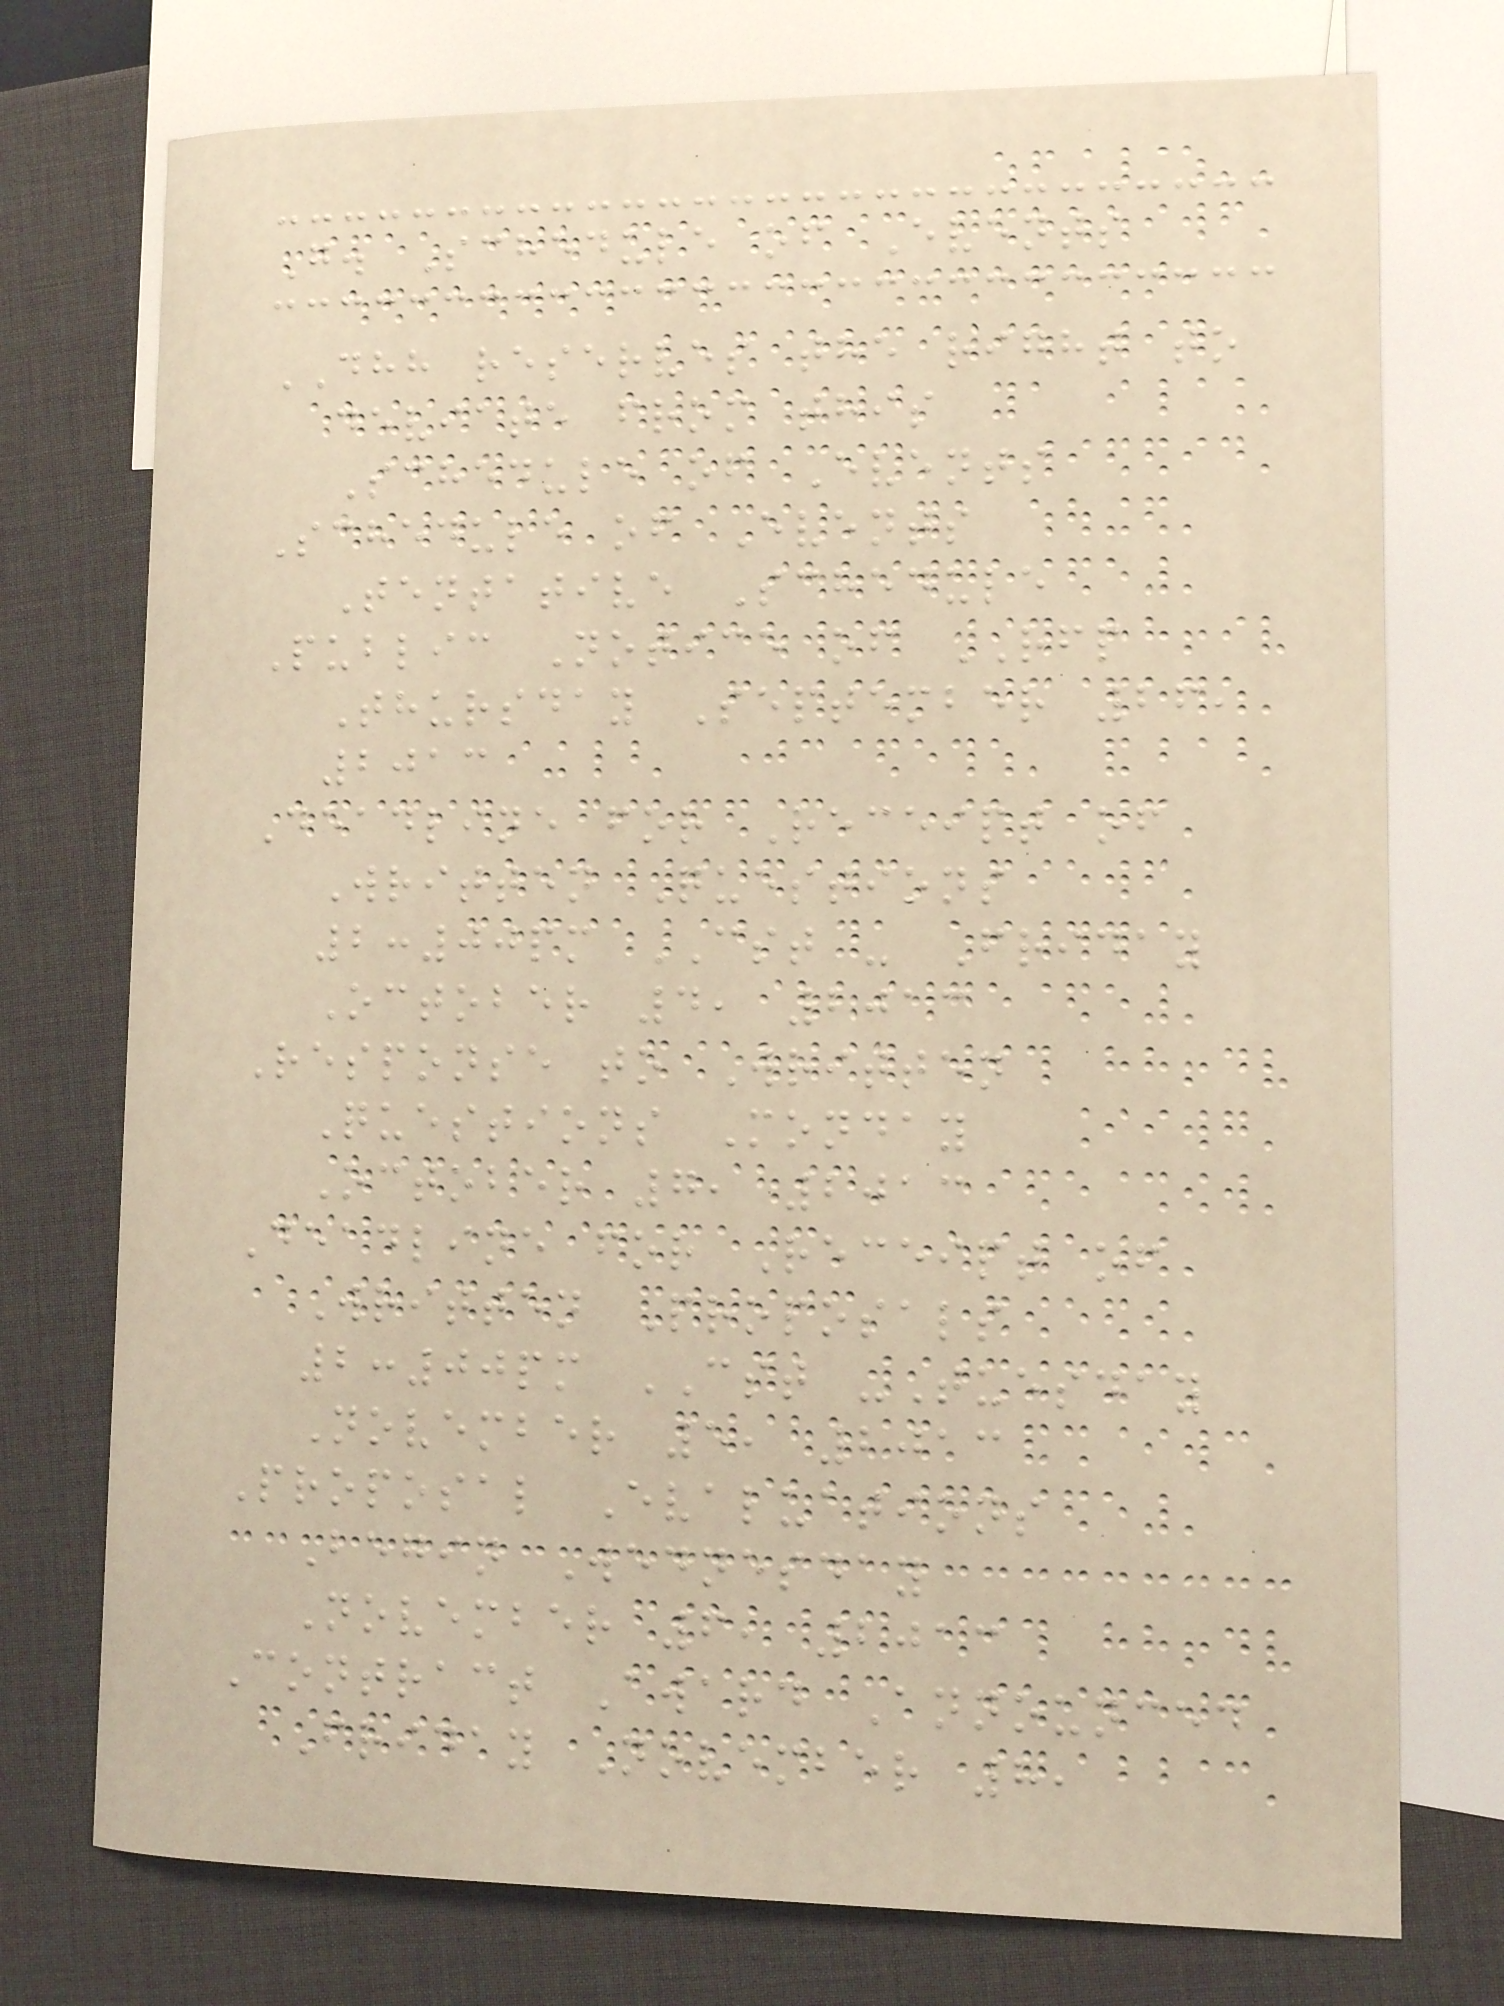G. Schedule of Events
DHH reserves the right to
deviate from this
Schedule of Events
Schedule of Events
Tentative Schedule
Public Notice of RFP
Thursday September 26,
2013
Deadline for Receipt of
Written Questions
2:00pm CST - Friday
October 4, 2013
Response to Written
Questions Monday
October 7, 2013
Deadline for Receipt of
Written Proposals
2:00pm CST -Tuesday
November 5, 2013
Proposal Evaluations
Begin Wednesday
November 6, 2013
Contract Award Announced
Friday November 8,
